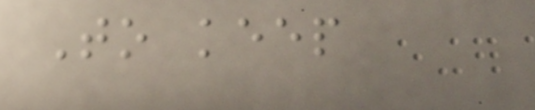To keep
